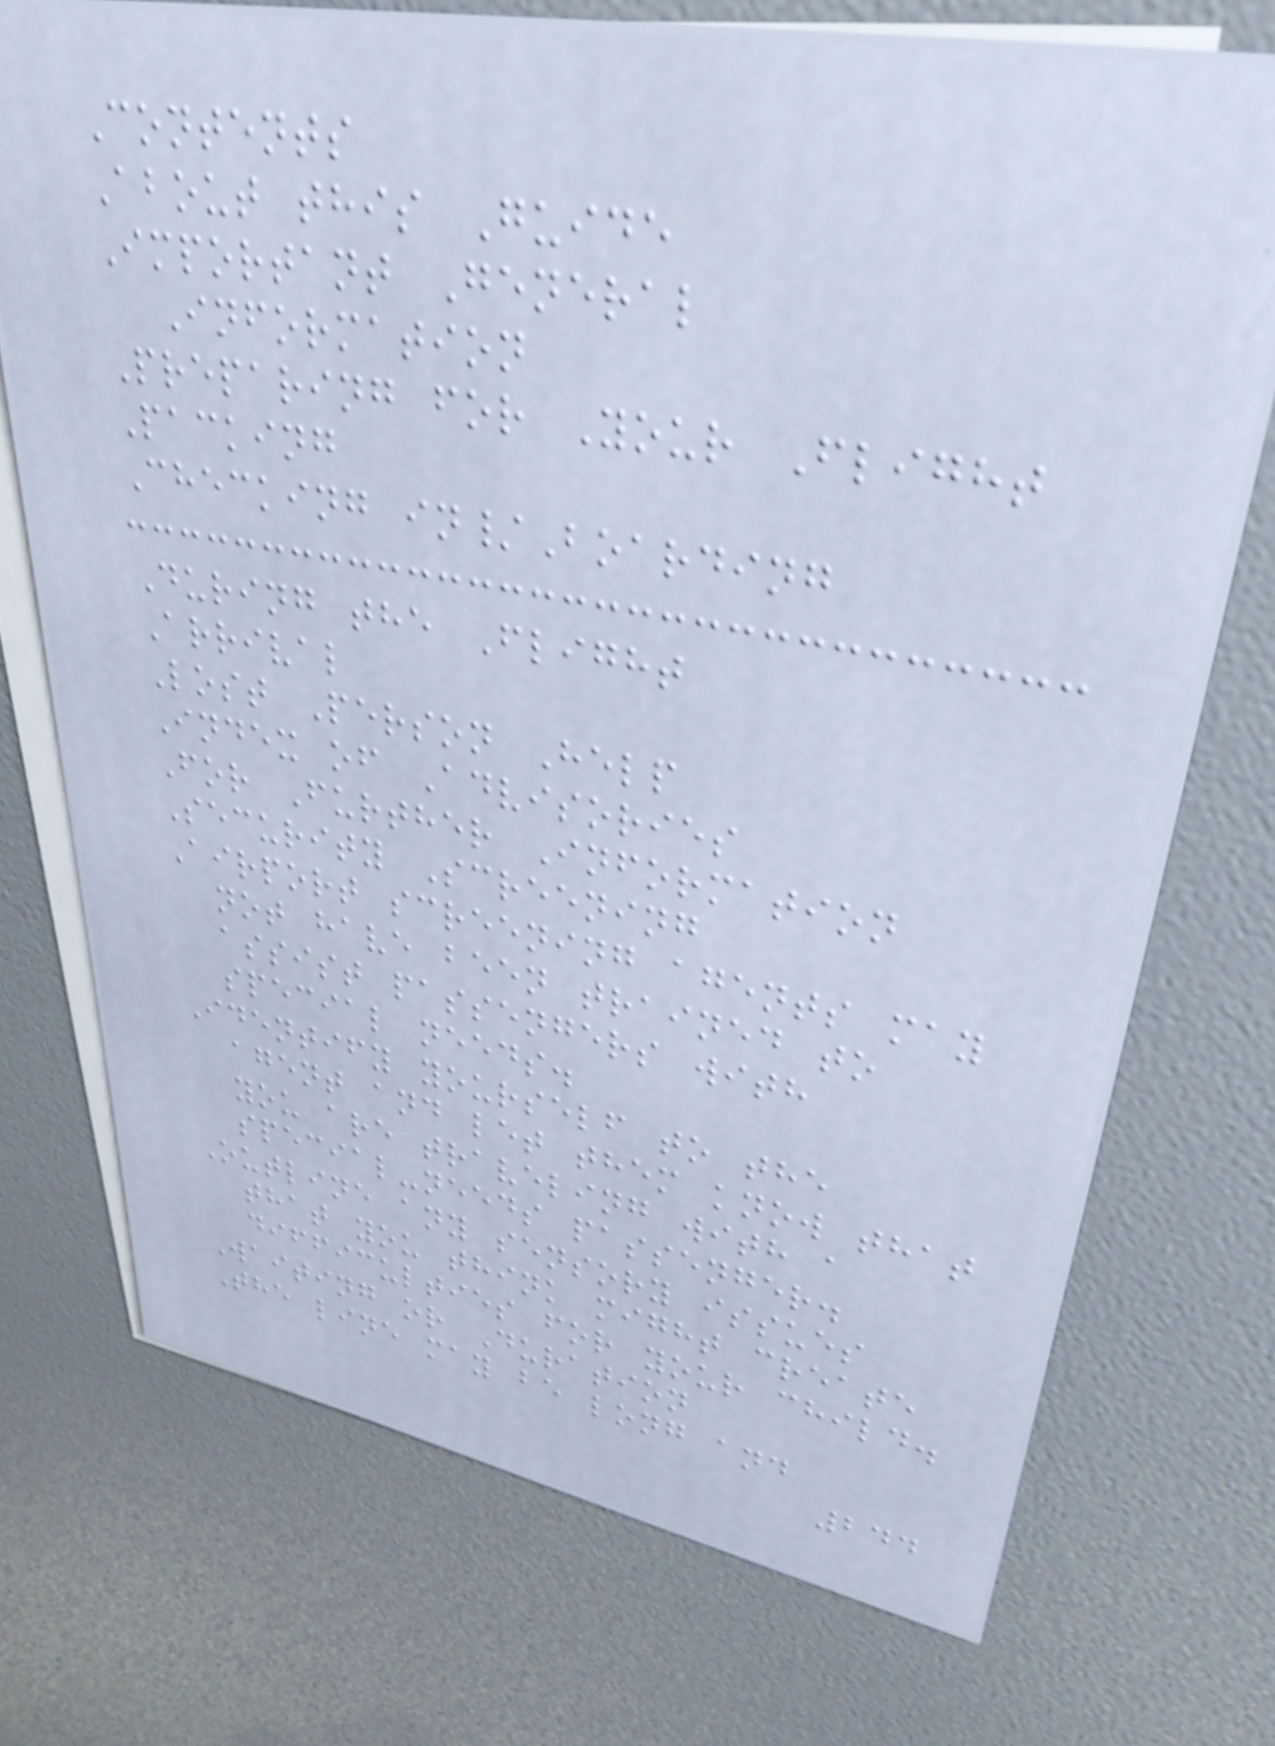Contents
About this Guide
Important General
Information
Preparing for Your Flight
Packing
Checking in/Boarding
During the Flight
Arrival
Lost Person Help
Index of Advisories
For Further Information
Security Screening
Airport screening agents may
not have been trained to
assist passengers with
special needs.
Identify yourself to the
agent and let them know that
you are traveling with a
special-needs passenger.
Outline any sensory issues
that you think might create
difficulties for your child.
Waiting or Duration
The line may be long and
244
